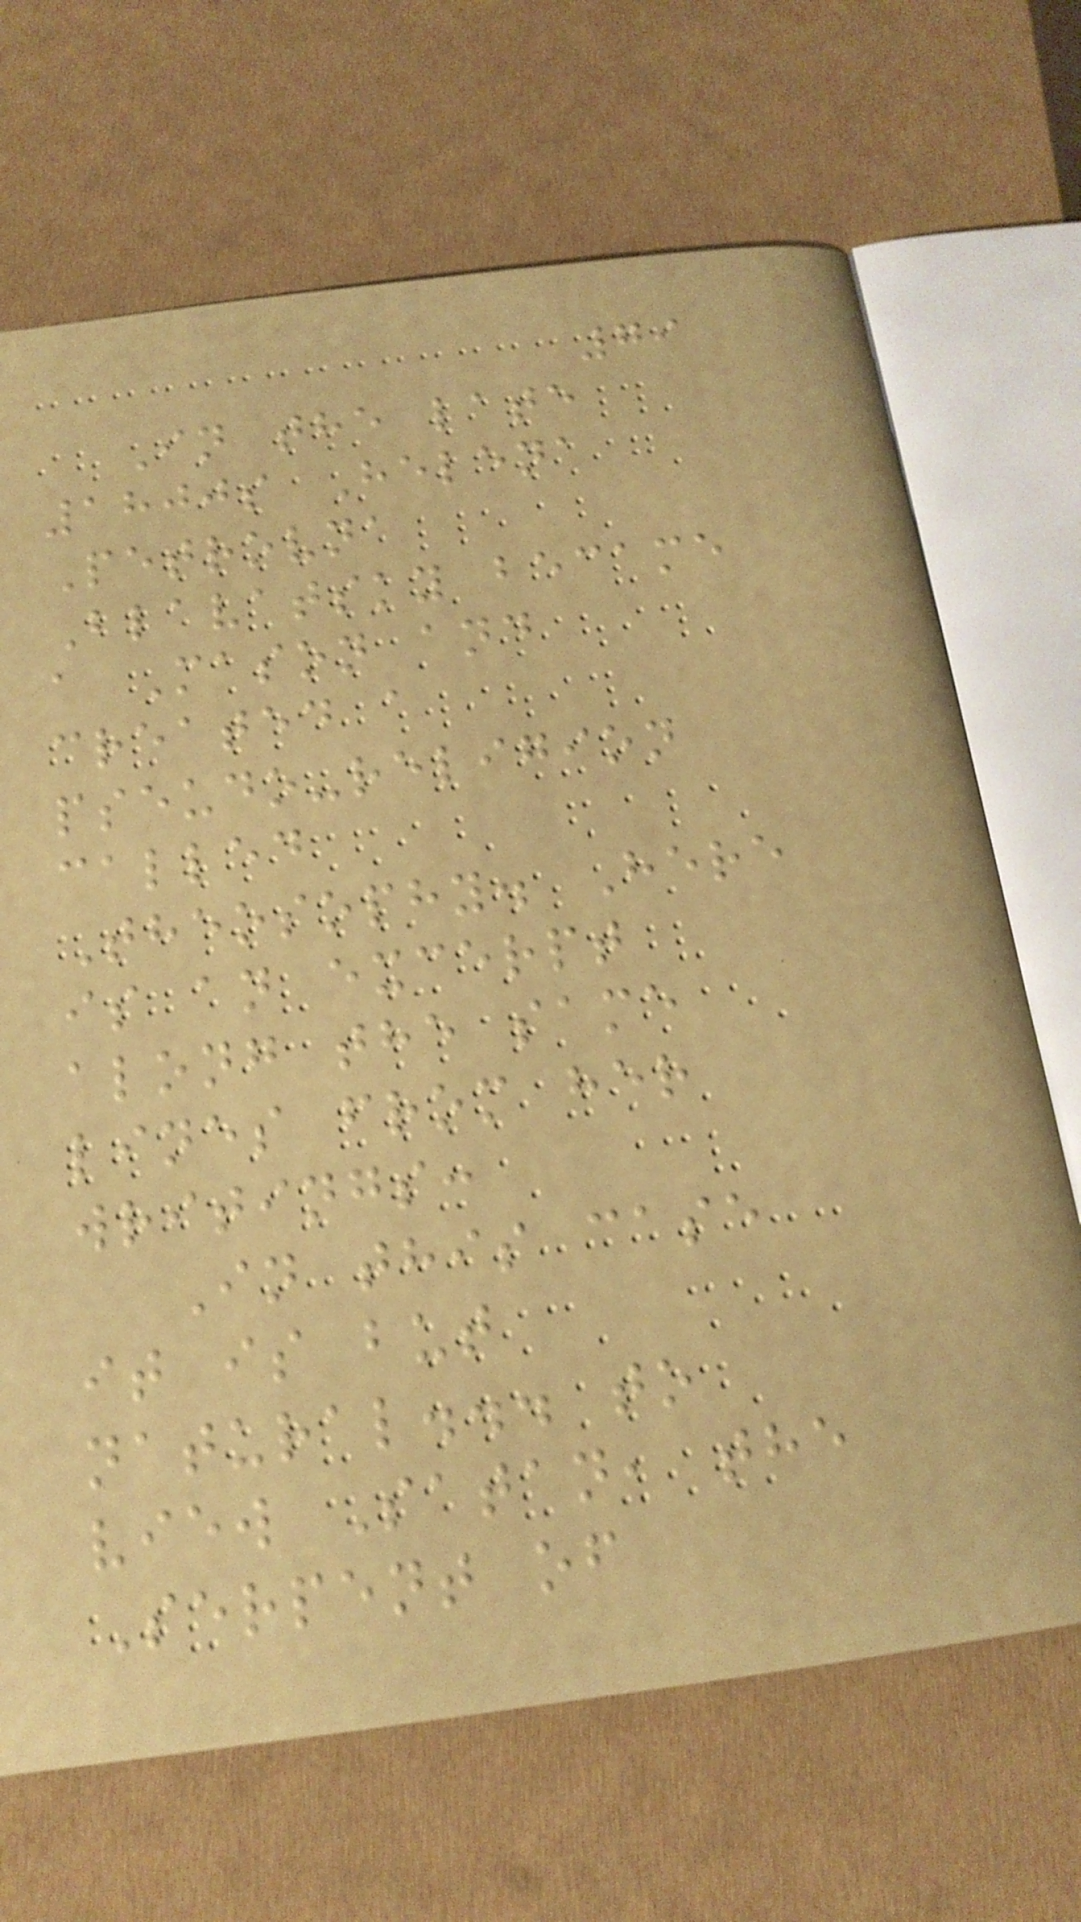79
In the late
1800s Helena
Petrovna
Blavatsky became
a Mason and
created a
pseudo-religion
called
Theosophy. Here
is an excerpt
along the same
lines from her
writings:
In this case
it is but
natural... to
view Satan, the
Serpent of
